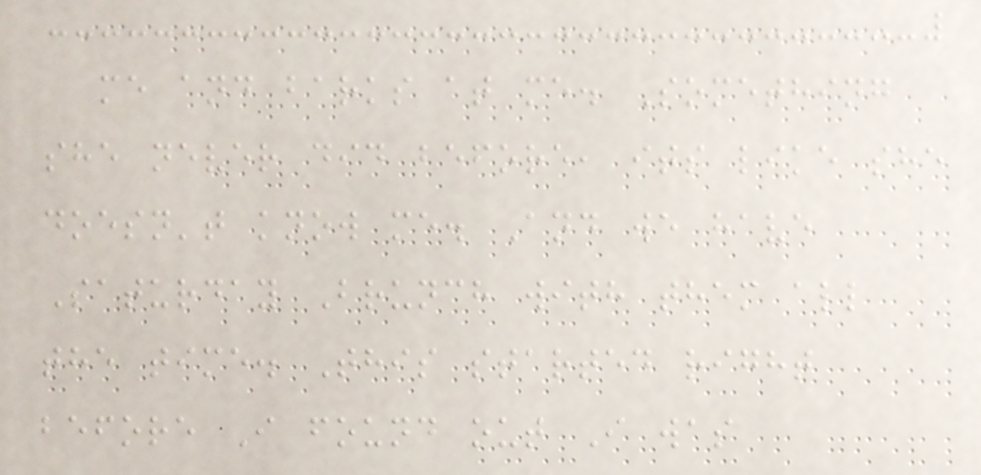me and barks at me. Something
she never did before, its like she
doesn't know me. And we have
Saturday Brunch with them all
the time. This started right
before I found out I was
